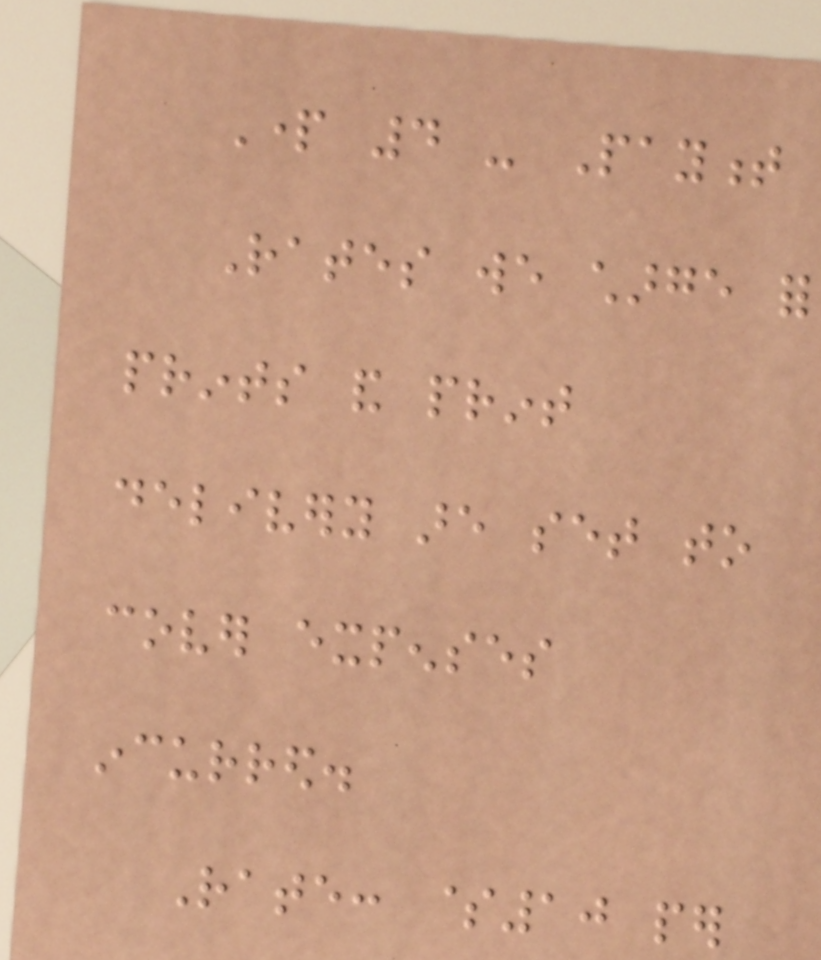Part 4 - Payment
Rates we charge for
prints and print
delivery are set to
cover expenses
incurred.
Rate: $10 per
